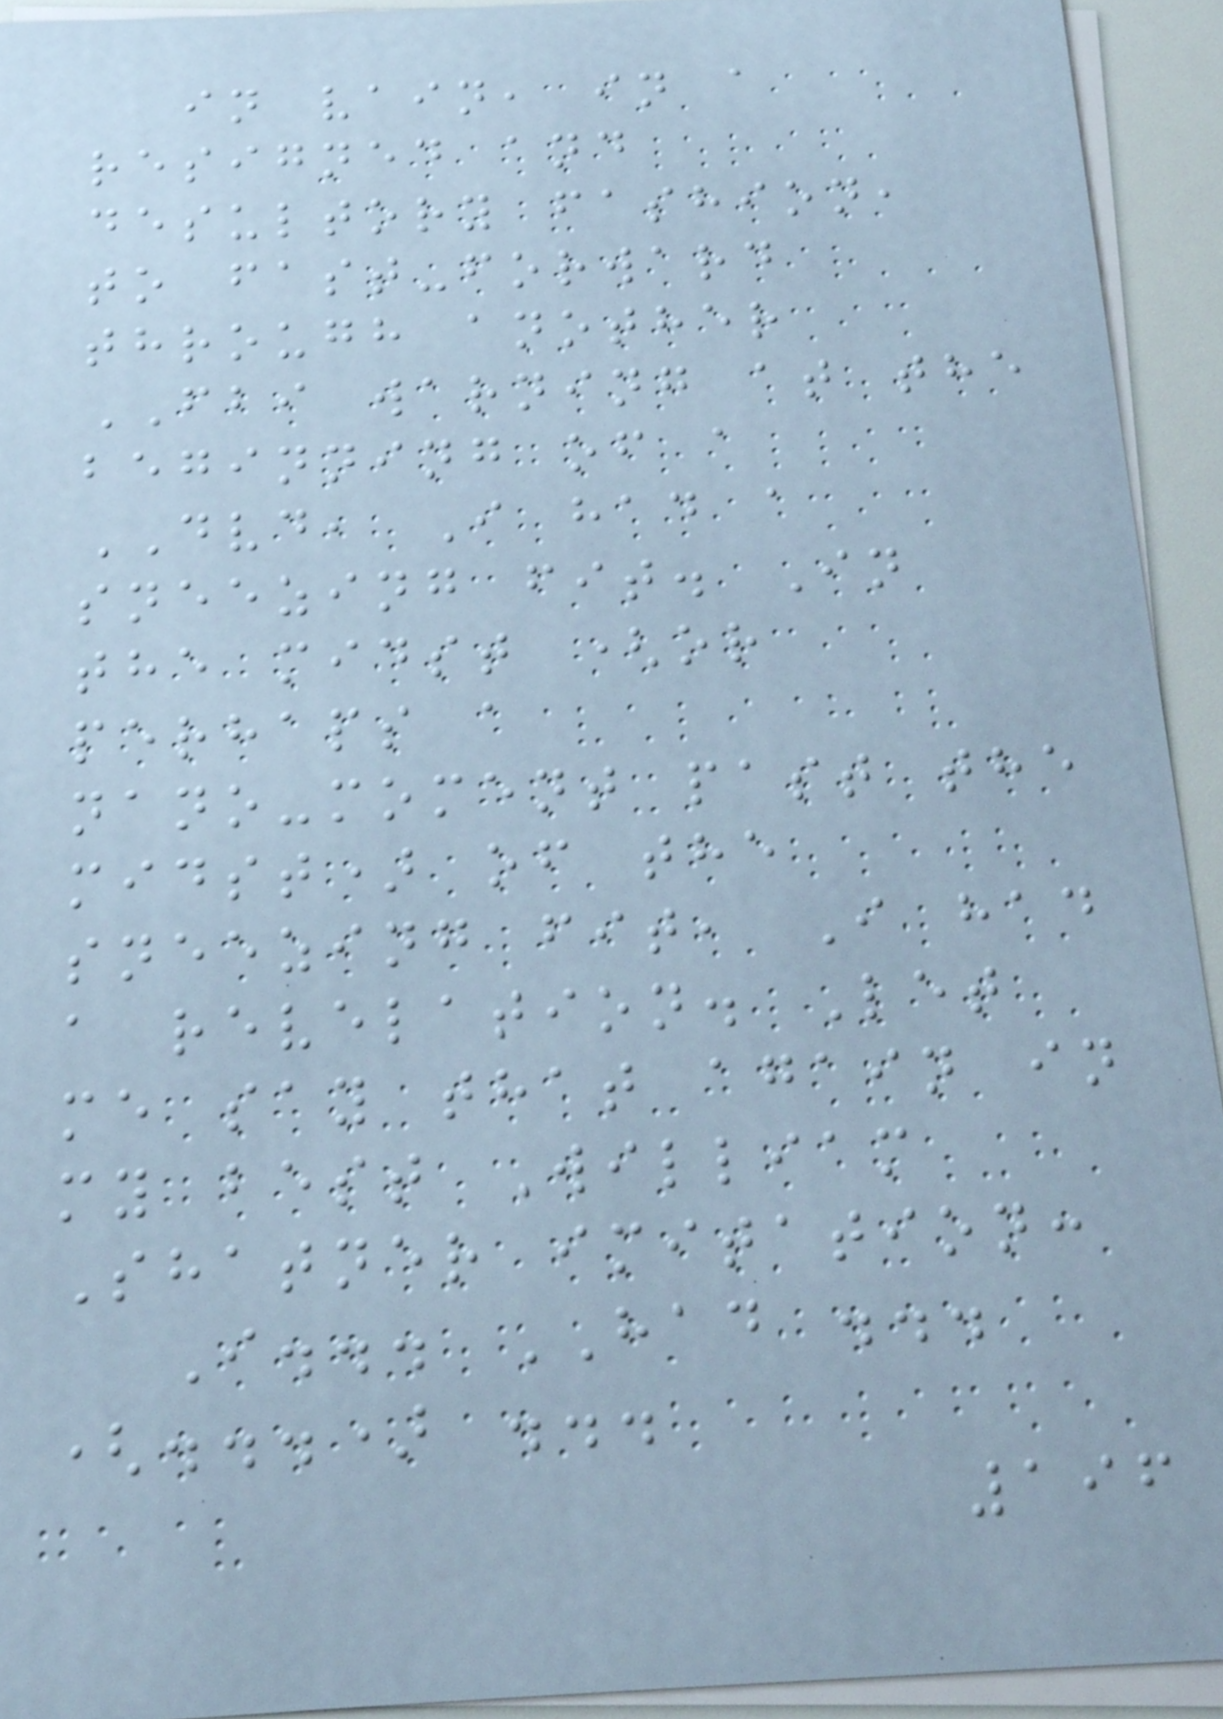in vain, in a
resigned and
desultory fashion,
to fast-forward
through another
FBI warning at the
beginning of a
DVD, I had a
sneezing fit. In
the midst (or
perhaps a
nano-moment past the
midst) of the
sneezing fit, I had
a revelation. Let
me say that again in
my best William
Shatner imitation:
I... HAD ...
(...) ...
196
